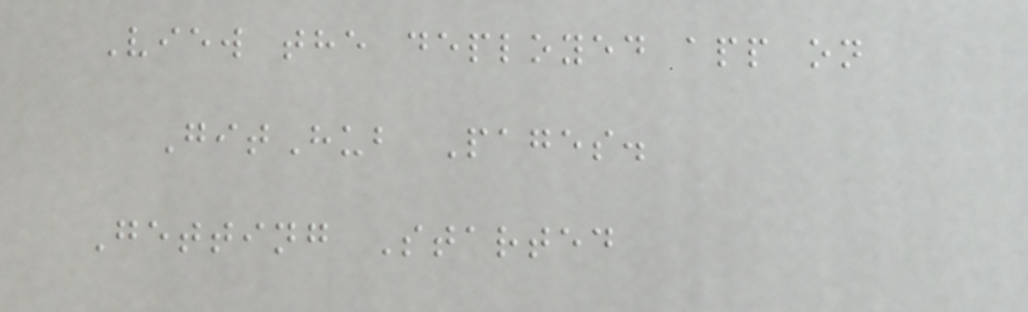View the deployed app on
GitHub Pages.
Getting Started
